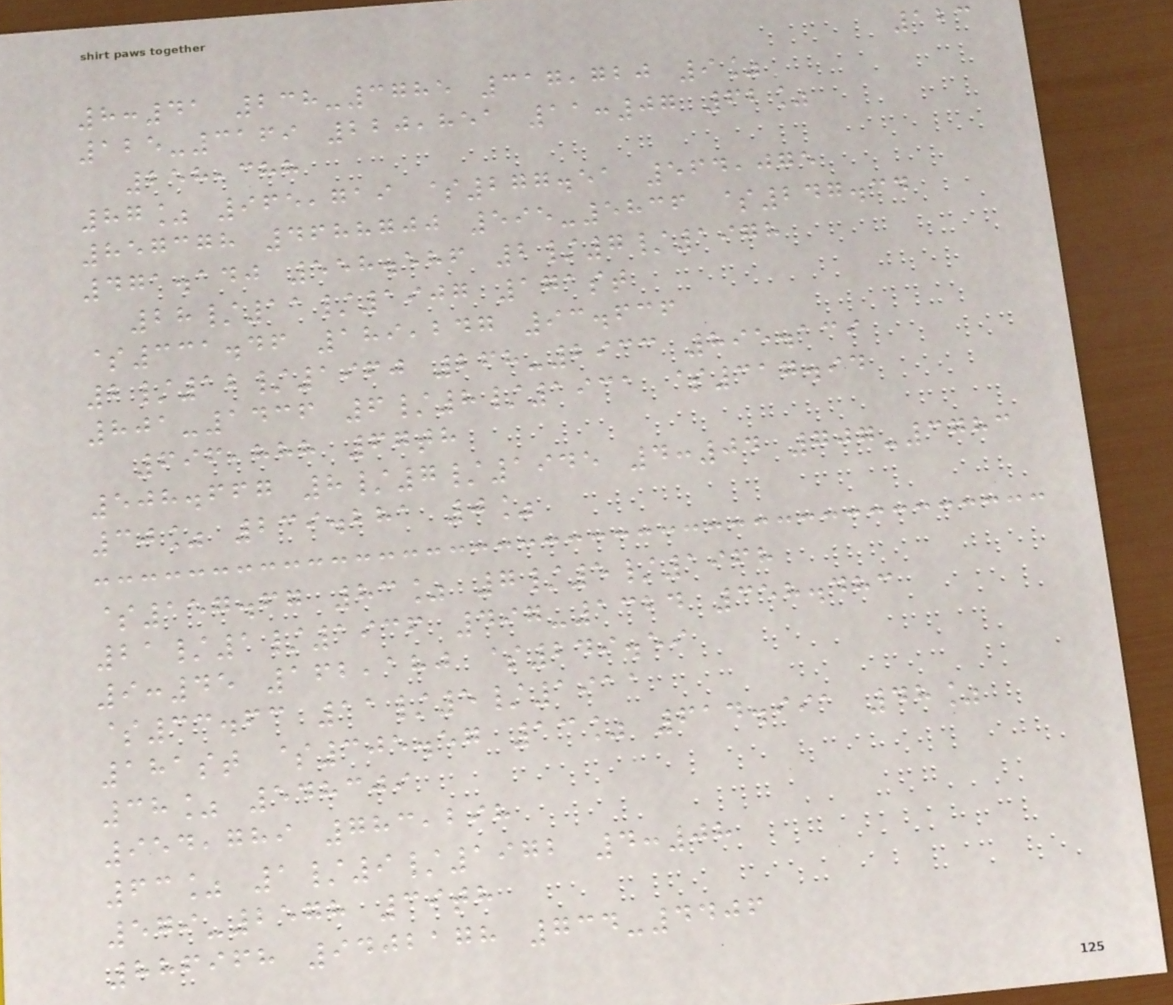123
8:41 238-3785 317,720 9%
125-3169 220,851 11:07 62%
258,388
87% 965,719 $277.51 564,075
857378 4688700 595-5836 $247.34
471.140 558.586 2/7/1978
28/11/1907 171st
$331.46 189,247 93.636
2/12/1960 268-2933 895.139
801-1436 6/8/1931 $317.94
696,888 67th
508.667 8/7/1945 4:04 707-3783
30% 239.281 0%
$157.67 83% 7/5/1968
21/1/1936 497-1324 358.483
9:45 162,180 $249.59
$33.63 11/5/1911
181st $305.57 13% 614.991 48%
38% 548309
954,789 783,298
63% 1/9/1972 4:08
579-2578 39th
886968 9402178 734-4406
